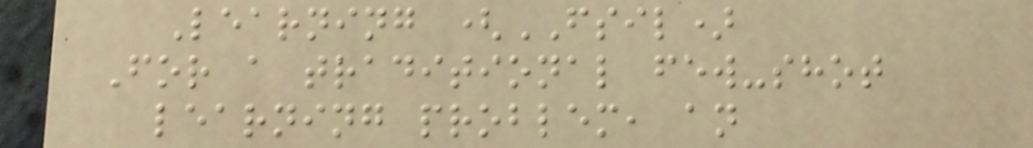Learning (FSIL)
For a traditional few-shot
learning problem, an
